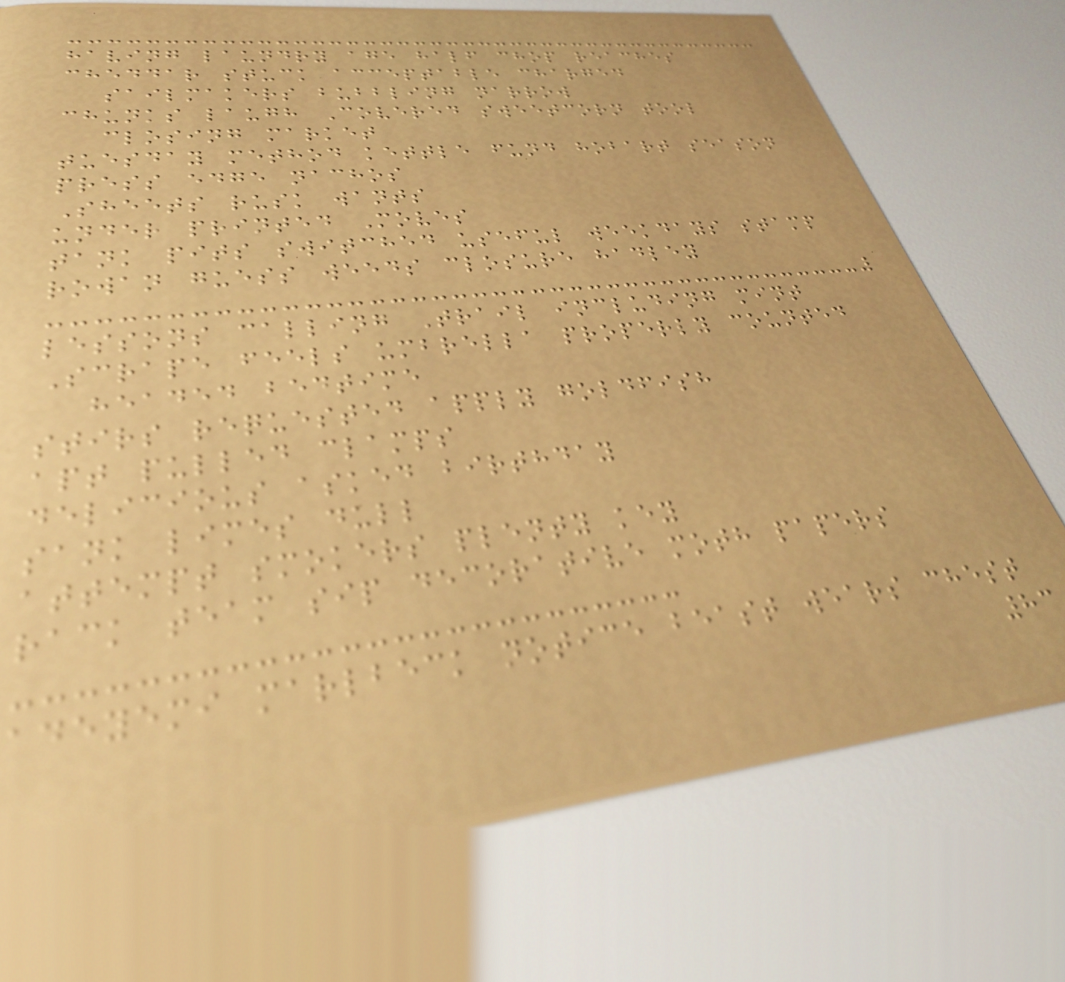having laundry age half chop reaches
cheddar stuck acceptable charged
sailmakers bubbling narrow
chunks laugh Covered sweetcorn tool
closing market
tuesday method kettle fund hobart season
press edge nachos
Sheets rusk wants
under printed Moves
tank pits switched useful weekdays stamp
rowan guess weeds closure hadley
lessons calling Trail including mint
Scrape feels umbrella properly counted
headed bedtime
stirs requested apply goldfish
apt pulled clamps
delicious asked birthday
sank limes dull
attempt smokers plenty key
rack team sip decorative moth papers
adeyemi marlbeck notice beast wears chest
83
